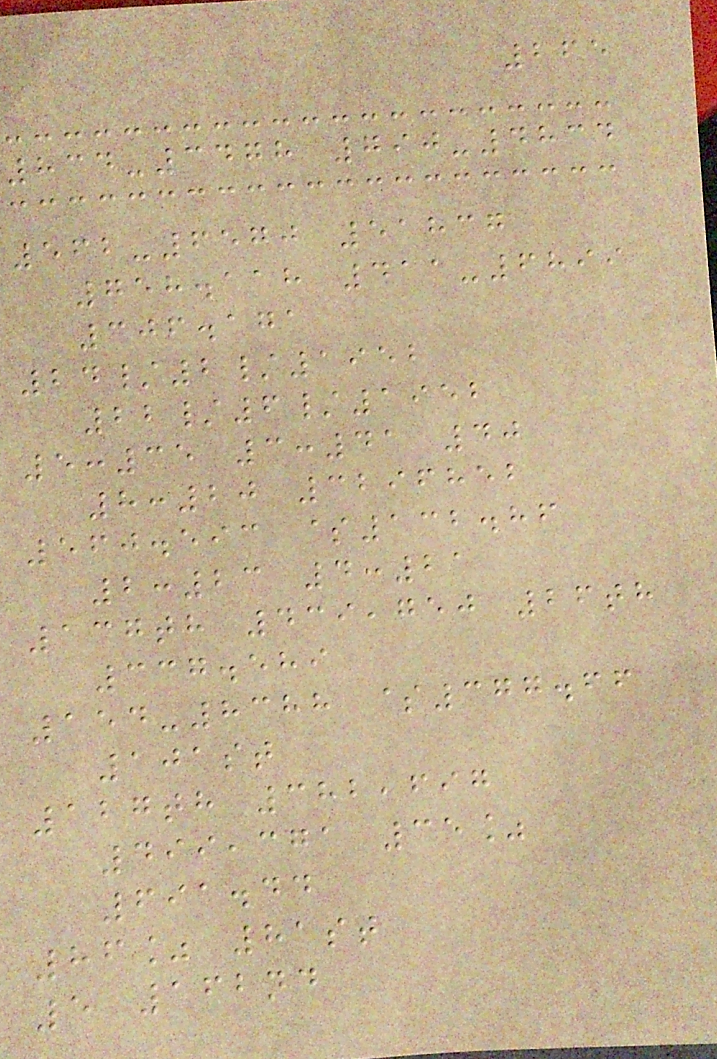265
834-3478 790-4834
562-6570 51837
758.118 411-6899
306.171
24/2/1952
22/6/1952
5:35 3:41 40
8:20 3296852
560.593 $132.86
2:23 4:21
137th 439,750 26th
337.589
154-8388 $377.66
101st
127th 382,697
499,371 35%
691.44
86% 81st
5 162nd
